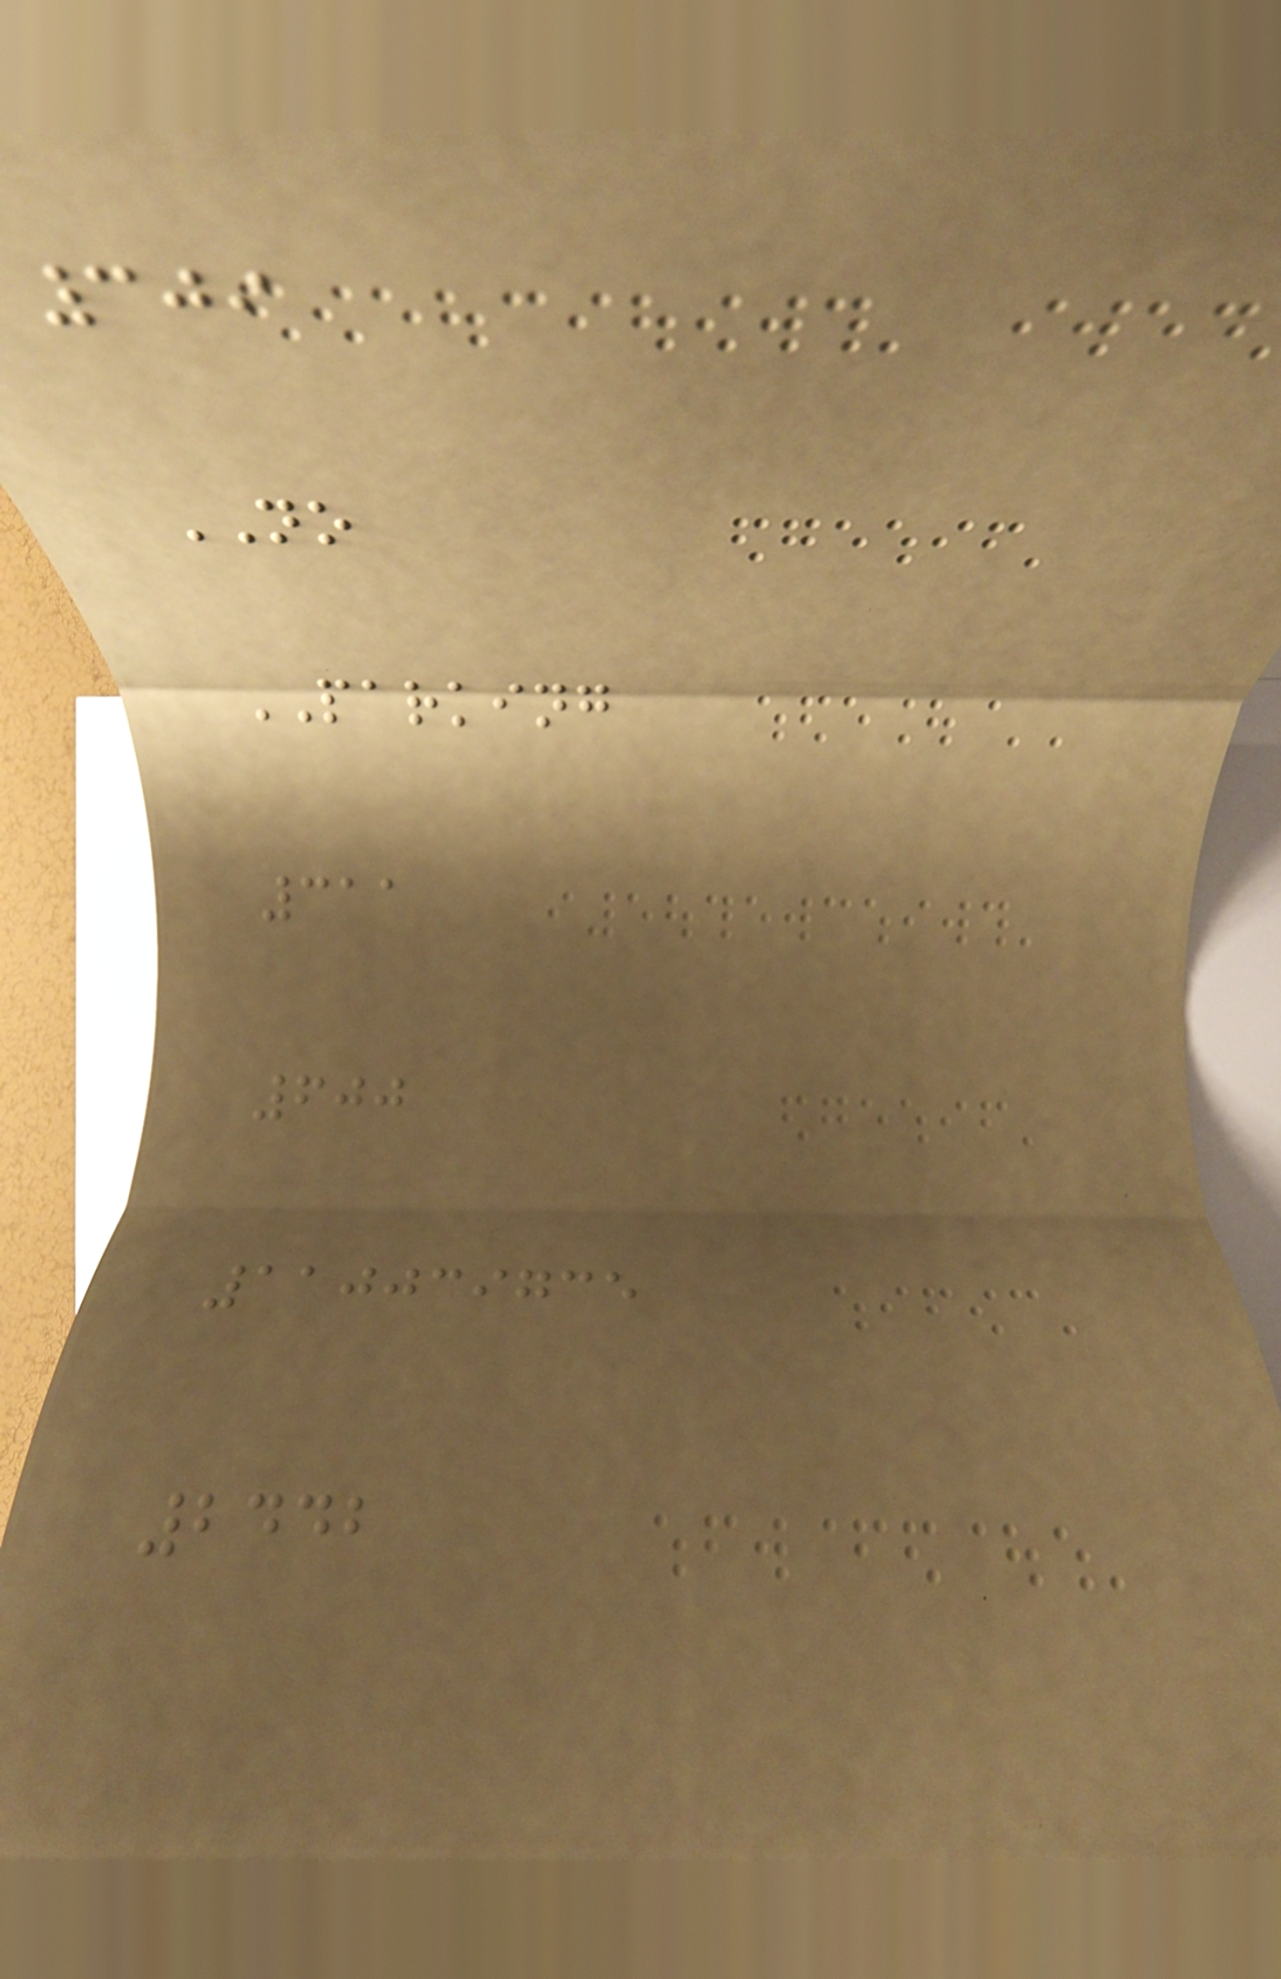309
NO
PARKING
311
600
110039735
2442
